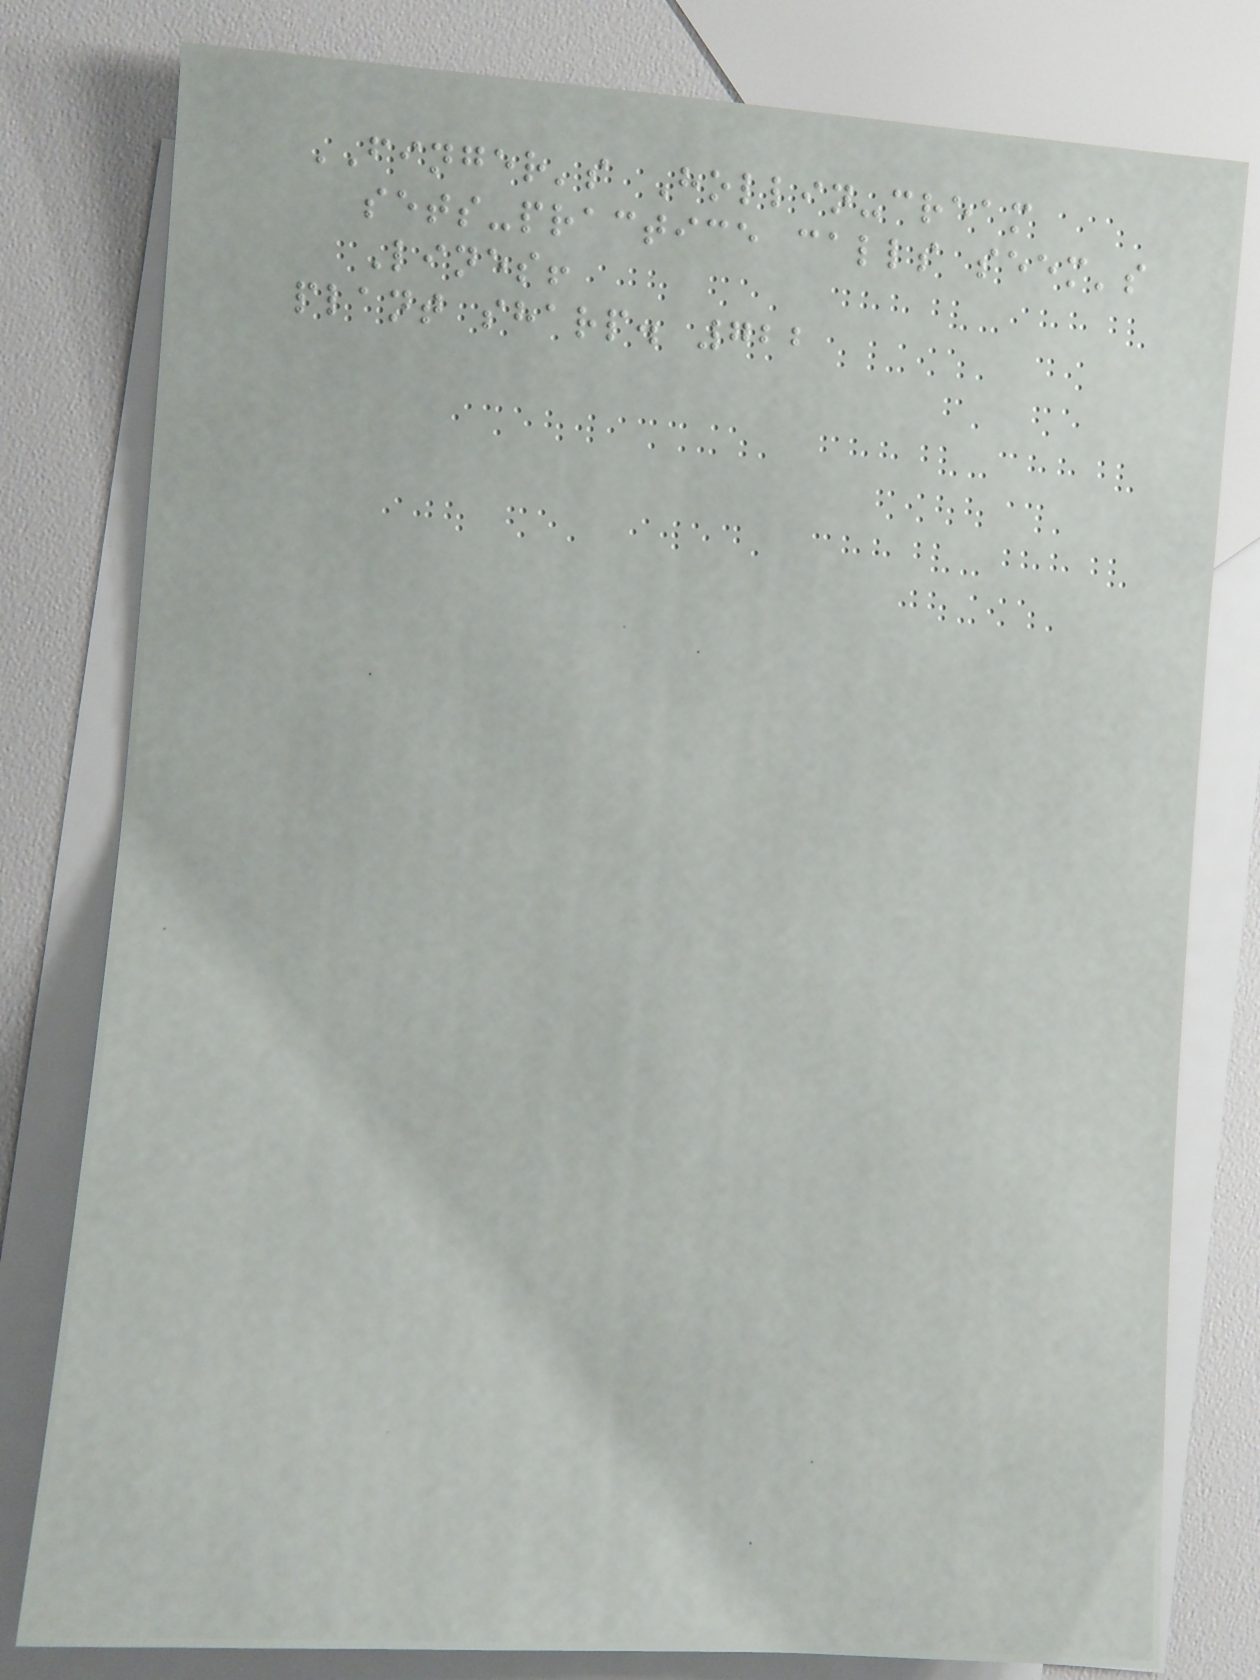FINGER's Hollin-cream
sets-practice calls seem's
Lines!
plant sharp. 722
